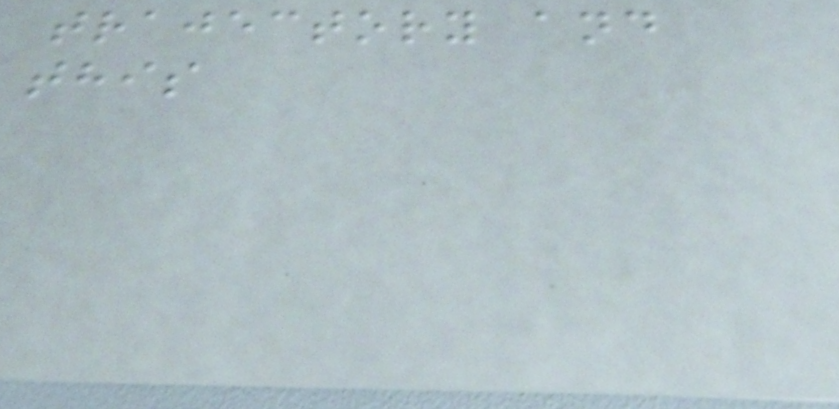trajectory and
this
